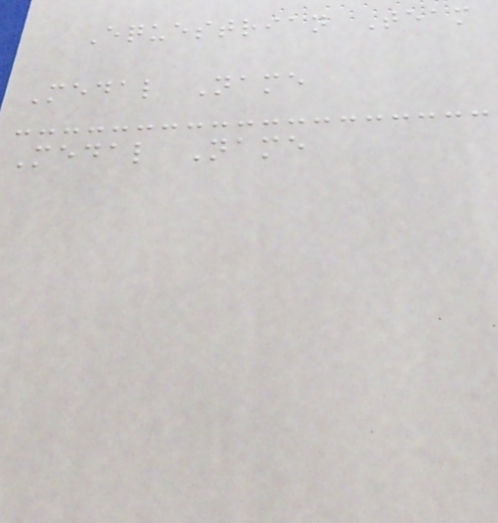Equestrian Team
Medal Name
Medal Name
